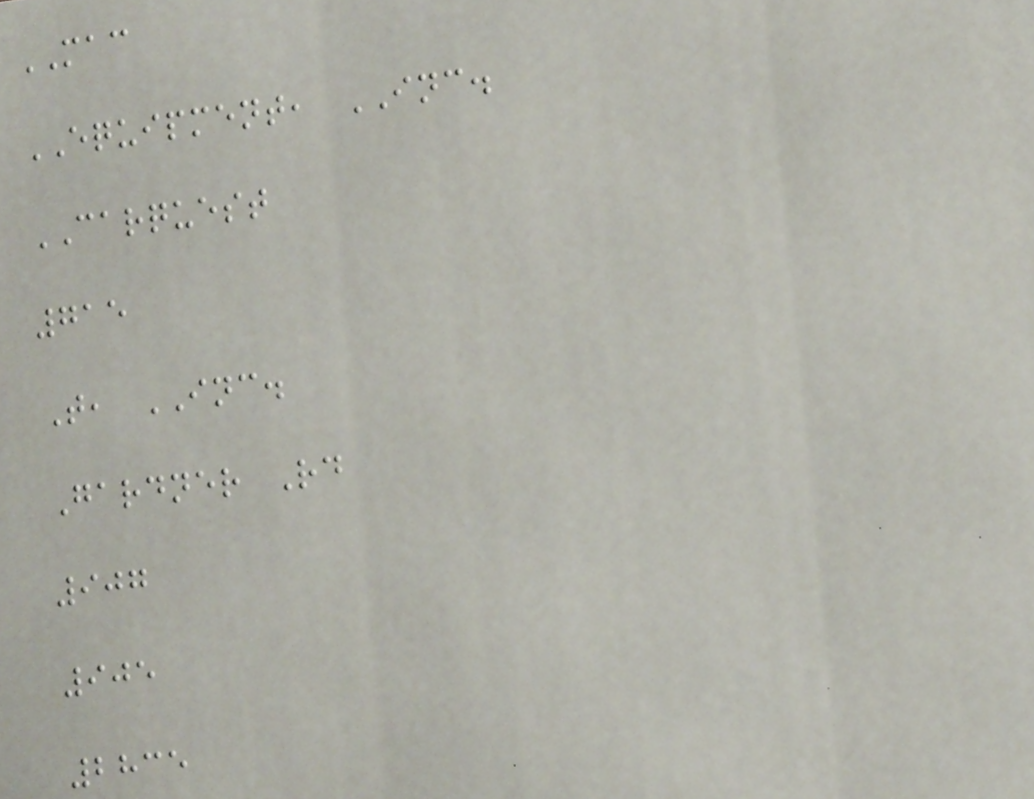MAC
EQUIPMENT, INC.
CARQUEST
715
T, INC.
Gardner Rd
907
905
2835
